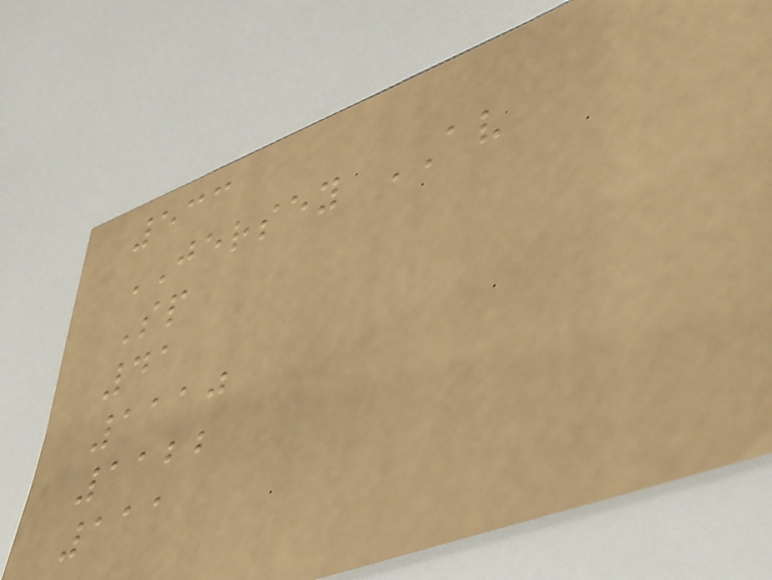533
JERSEY AV
Sp
41
1110
1122
111
